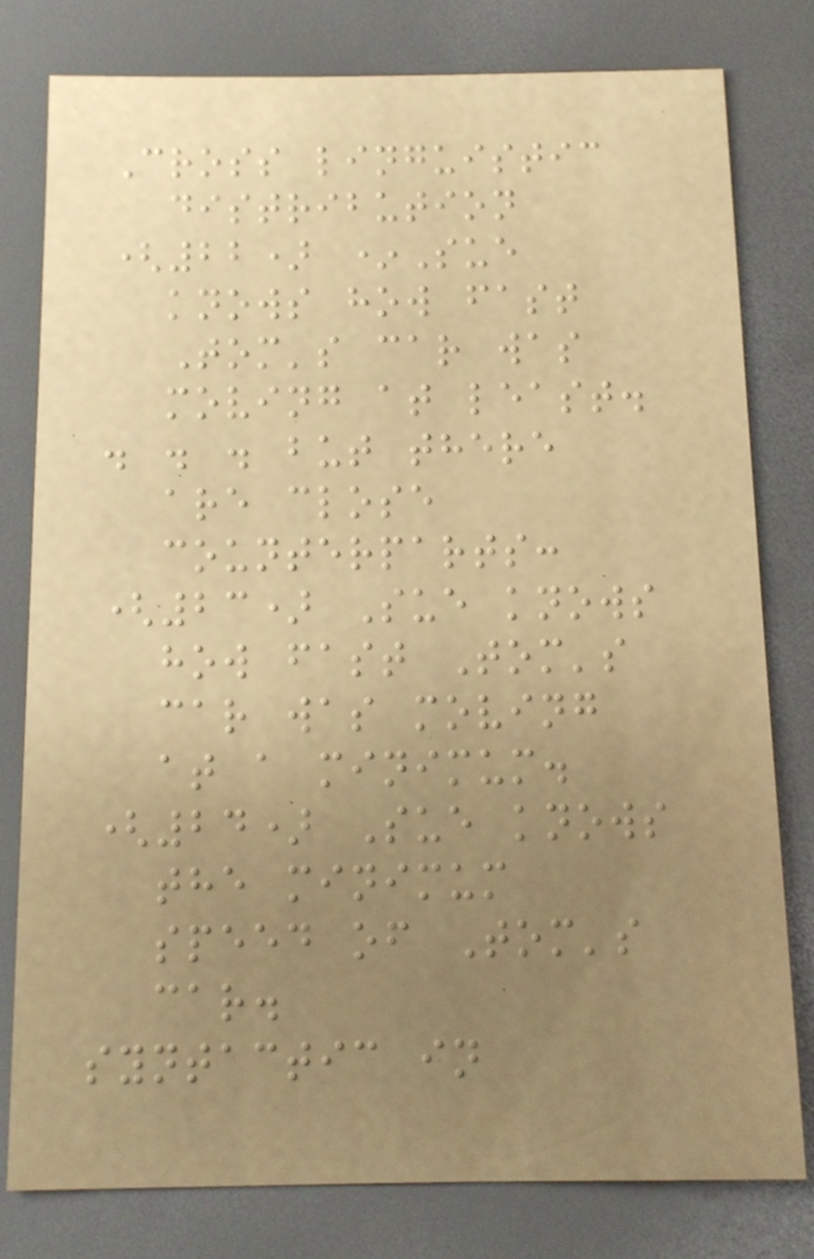Cross linguistic
distribution
(22) *Sue
knows how fast
Tom's car was
moving at least.
. . . but there
are close
counterparts:
(23) Sue knows
how fast Tom's
car was moving
at a minimum.
(24) Sue knows
the minimum
speed of Tom's
car.
syntactic in
